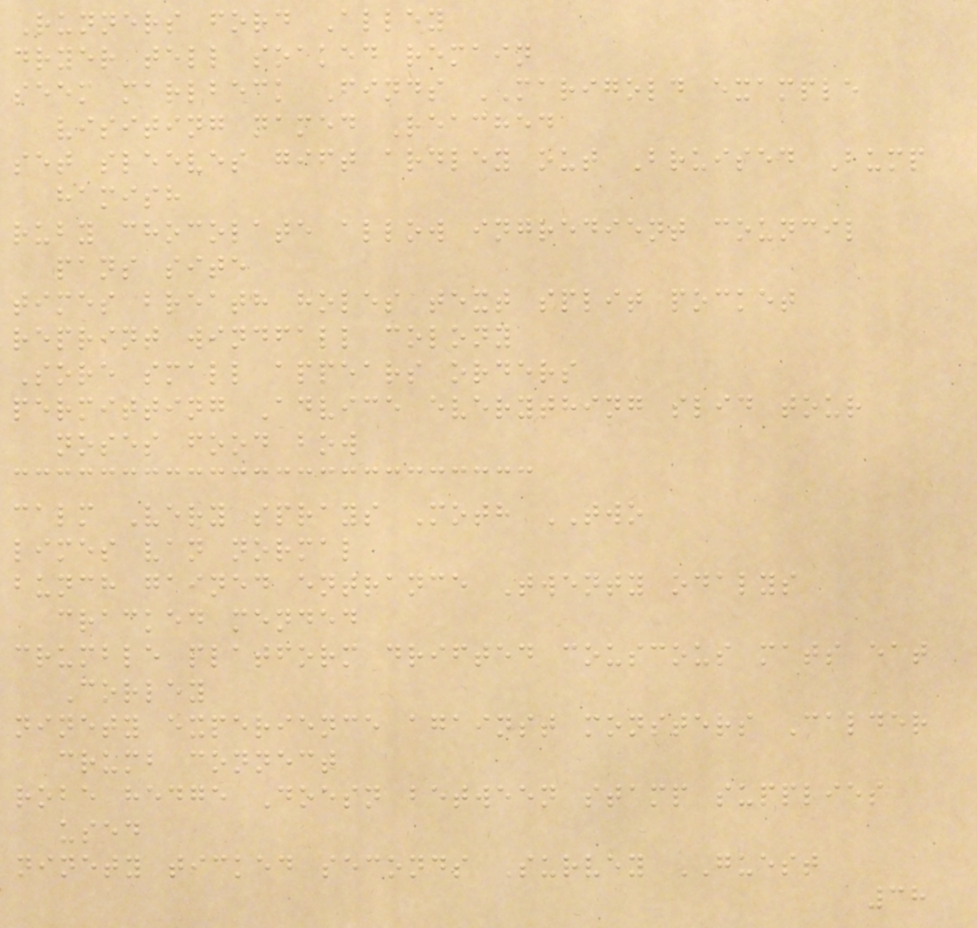Runners ford Alley
dryer tell soaked remain
seem marlbeck Finds MARIGOLD example
visiting named Reached
set sleeves gift ardley out Bruised Bump
hamish
ruby chocolate allow ingredient council
pans site
times breath holes text split pocket
reprint windfall colony
Sore small appears orders
permitting Advice everything slid tour
noses food bow
calm Very sprays Moth TWO
limes van normal
bunch gained entrance Twenty odalys
cracked mended
crumble platform drifted couscous mats eat
Corley
ninety experience against monsters Calder
crumb connect
robe hedge Doesn between stamp supplies
used
ninety ticked seconds Survey GUEST
38
